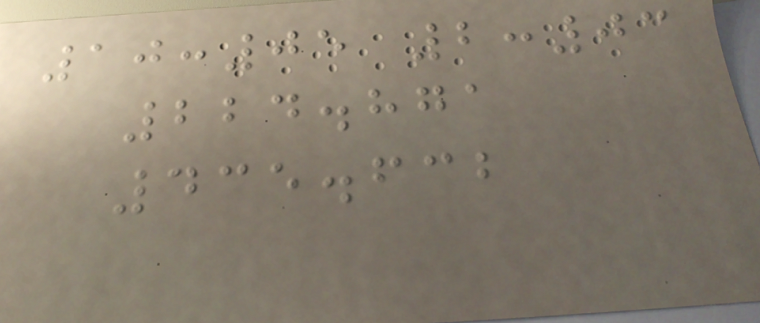10:05 2:03
224.871
435.632
